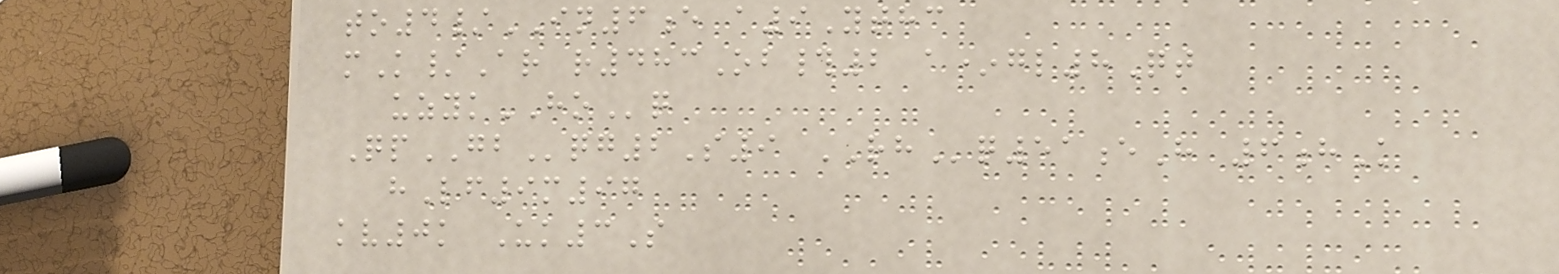to4/IN6e a9Ythc
mK/Ar r483Ob#2 a*gl8Qt
uzykHOq
QpGBqg2S9 RHq51eH 6hK
hLf9m97
kv0k Uk3S
